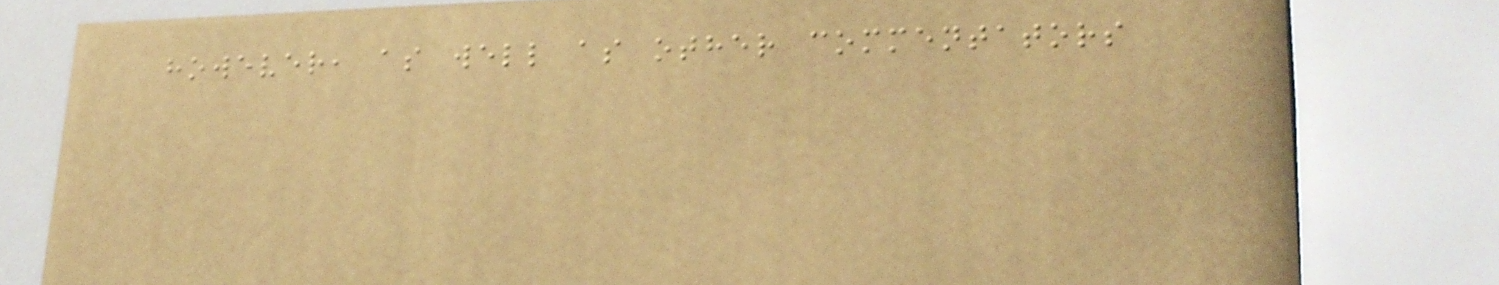however, as well as other commentators
